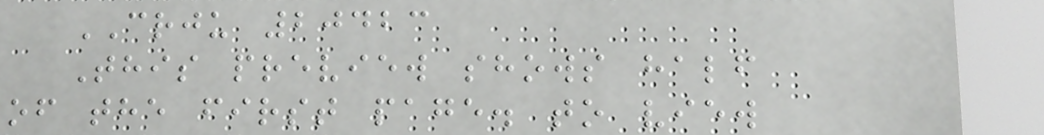CRJU 20423
This preview shows half
of the first page. to view
